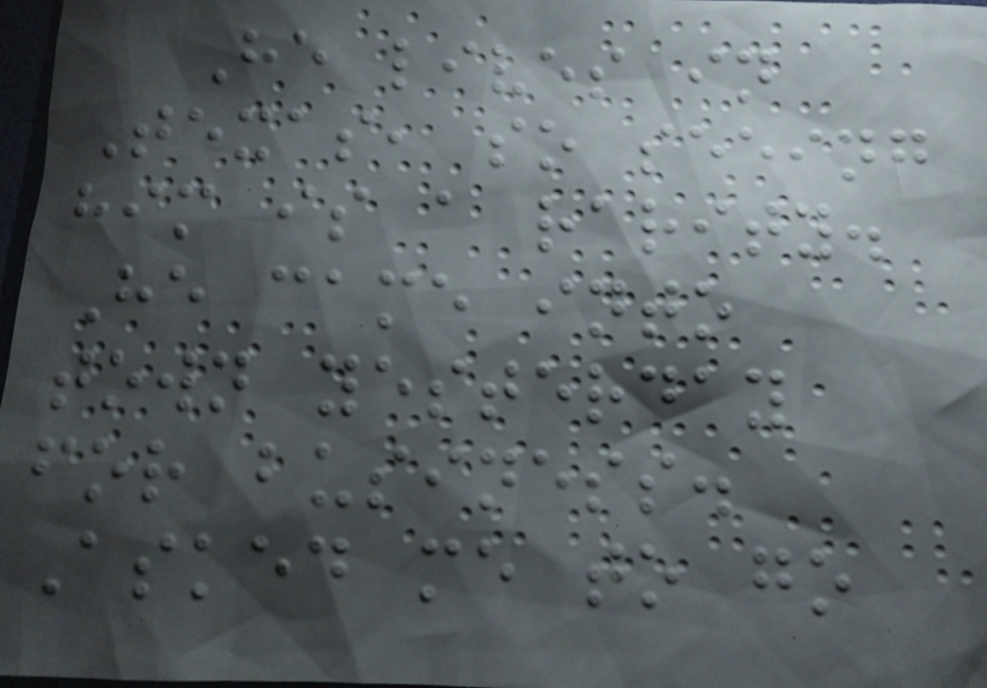He lives in
Texas, so seeing
him is a rarity.
He came into
town yesterday
for business.
Asked me to go
